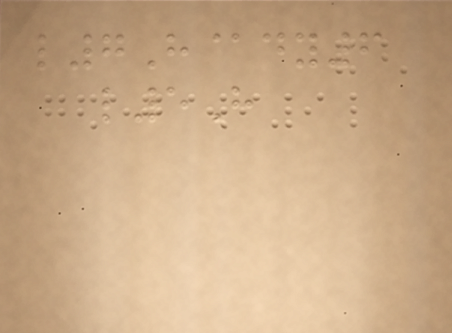l7H@dy6
l5H
